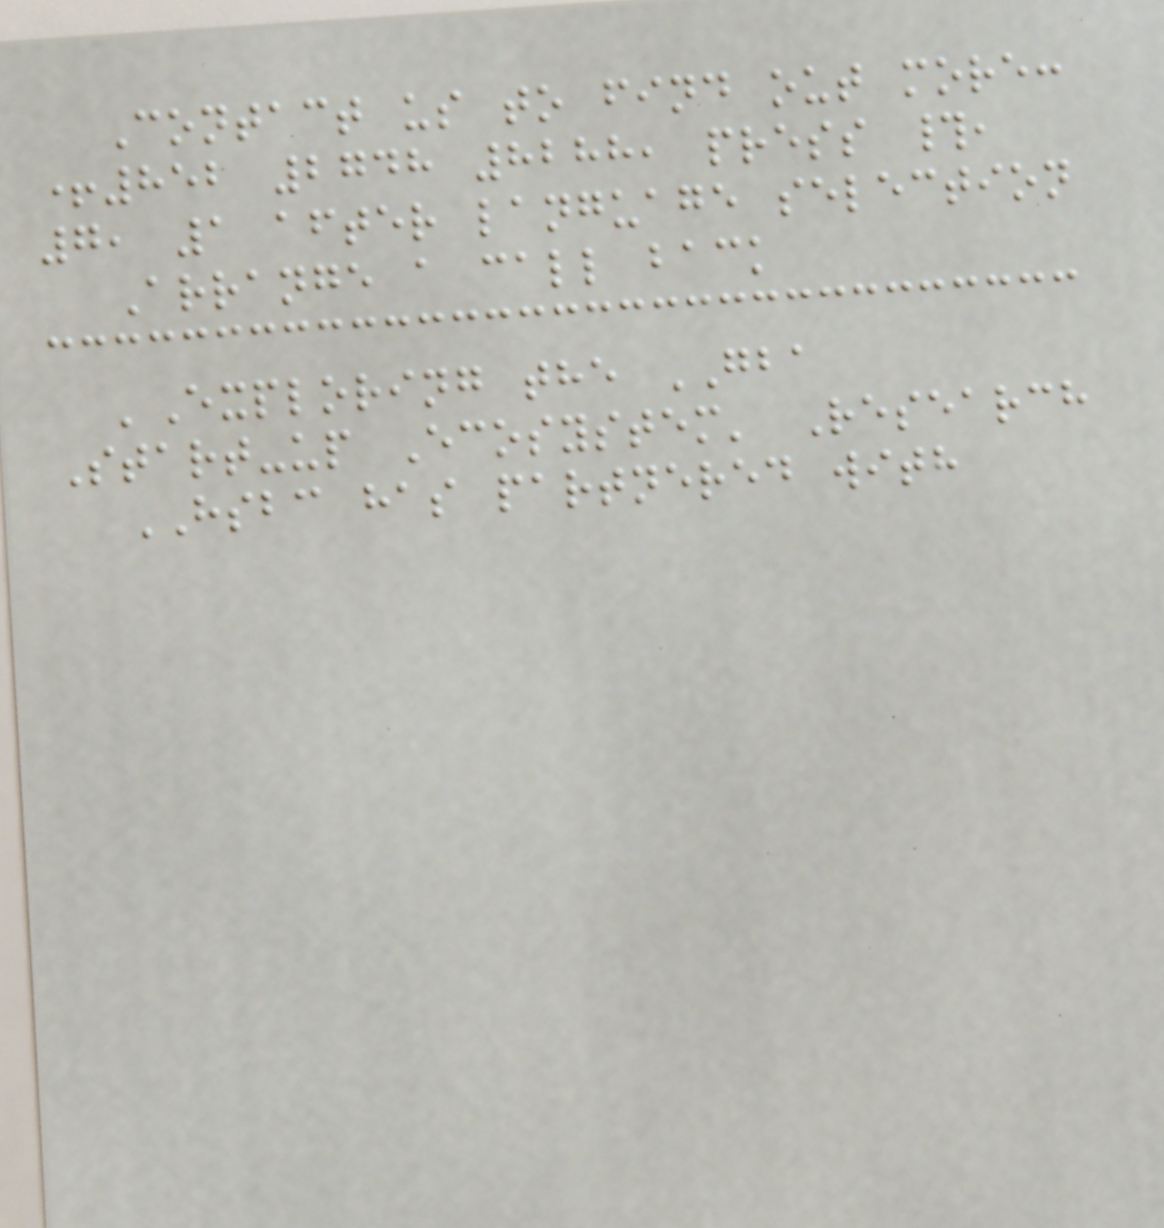Contact us to find out more:
+852 2748 8288, press #,
7, 1 after language selection
Arrange a call back
'Exploring the GBA
Start-up Ecosystem' Research
HSBC has partnered with
